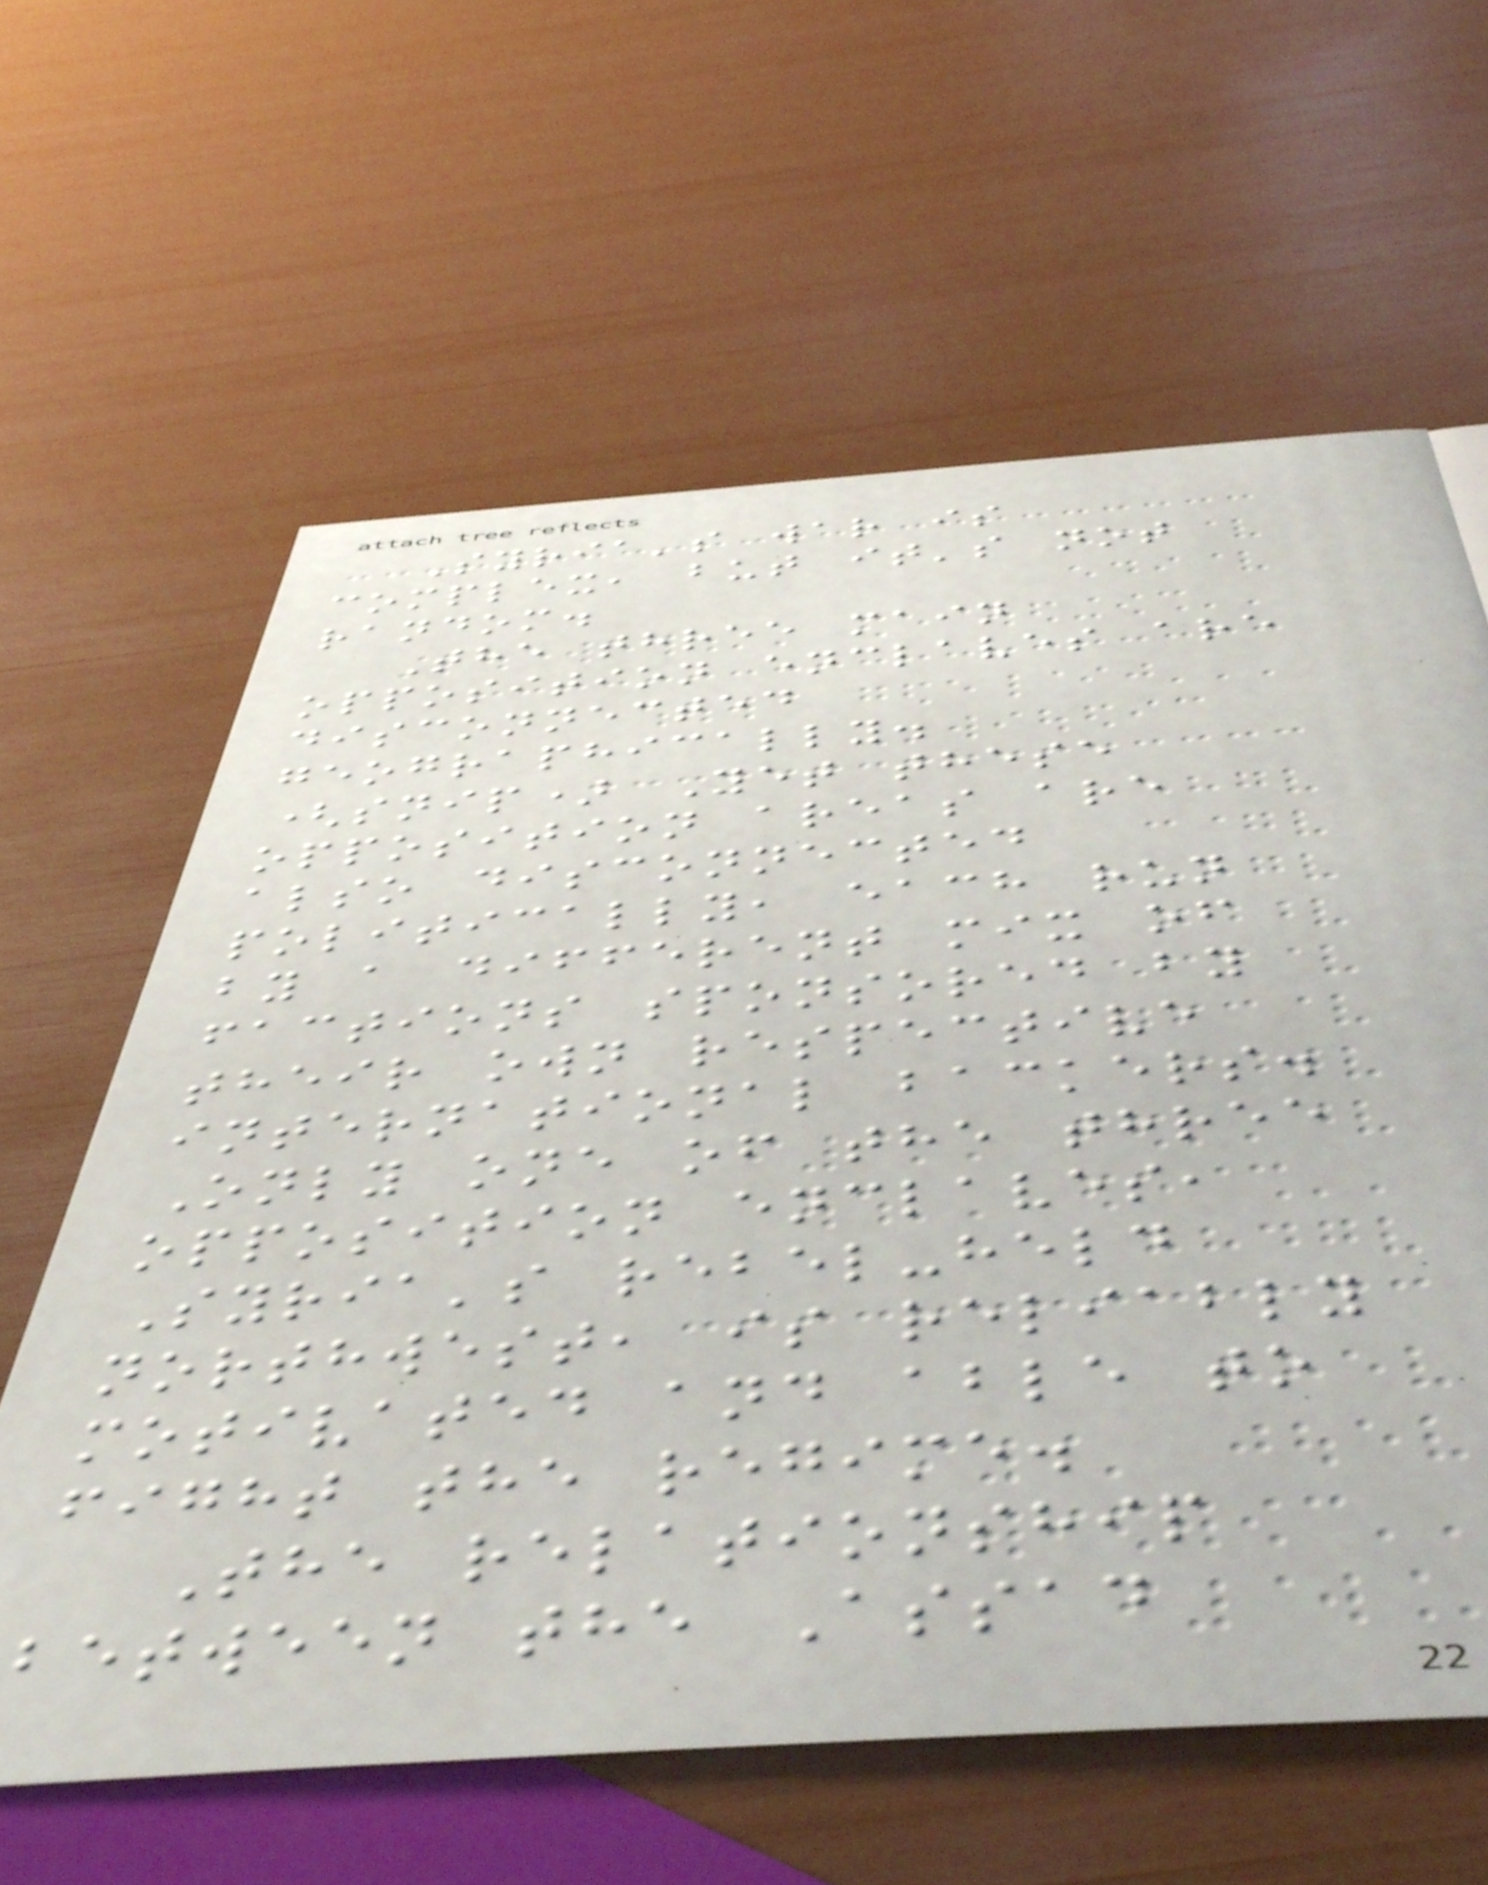Syria's war is
complex, but it's not
random.
The three main
opposition enclaves are
disconnected
geographically.
(snip) Yet these
opposition areas are
also disconnected
politically, each run
by a different mix of
factions sponsored by
their own respective
international backers.
Only one of the three
opposition enclaves,
Syria's rebel-held
northwest, is reliably
motivated and able to
fight the regime.
The relationship
between the Assad
